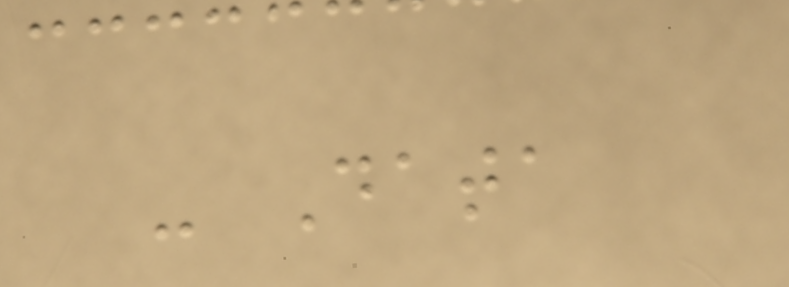- Data
